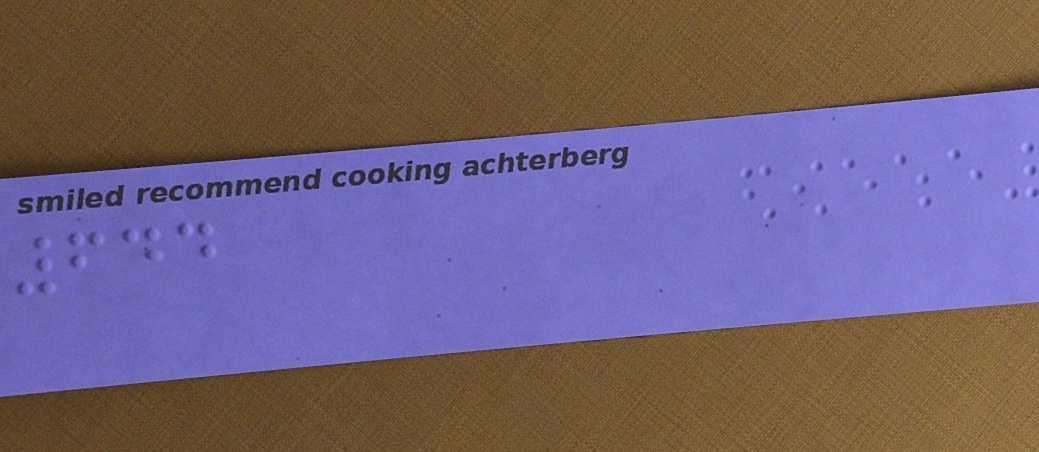644
